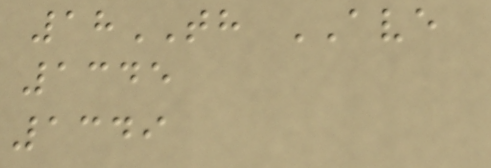18TH AVE
1345
1349
